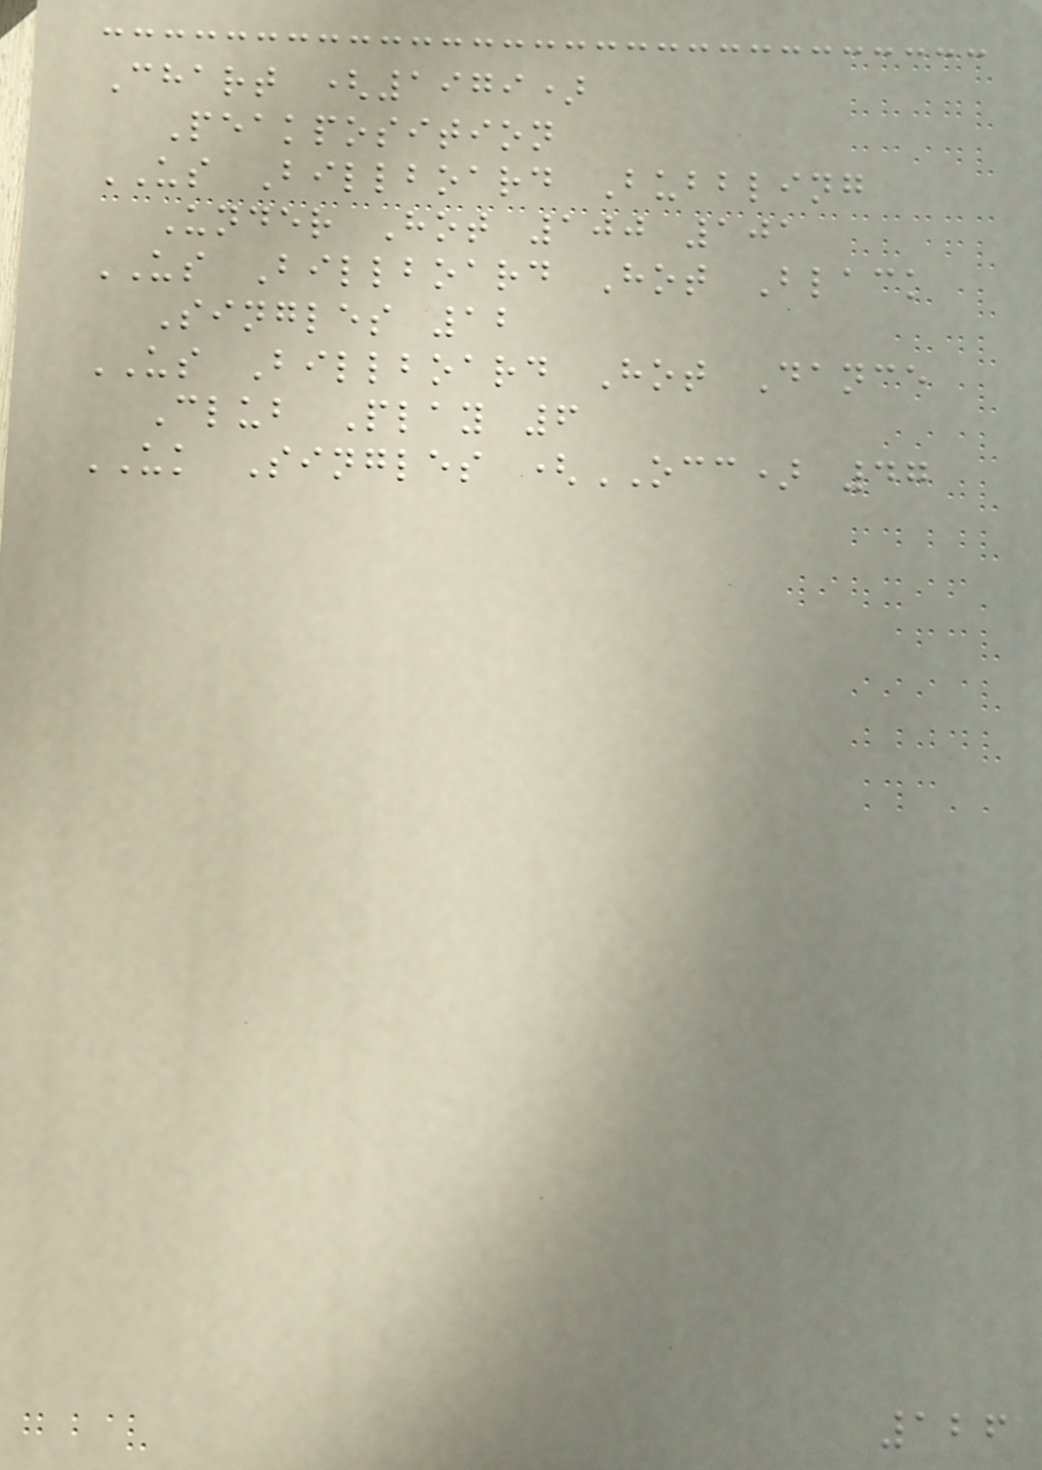Chart (1979)
Peakposition
US Billboard Bubbling
Under Hot 100 101
US Billboard Hot Black
Singles 12
US Billboard Hot Dance
Club Play 6
UK Singles (OCC) 47
126
